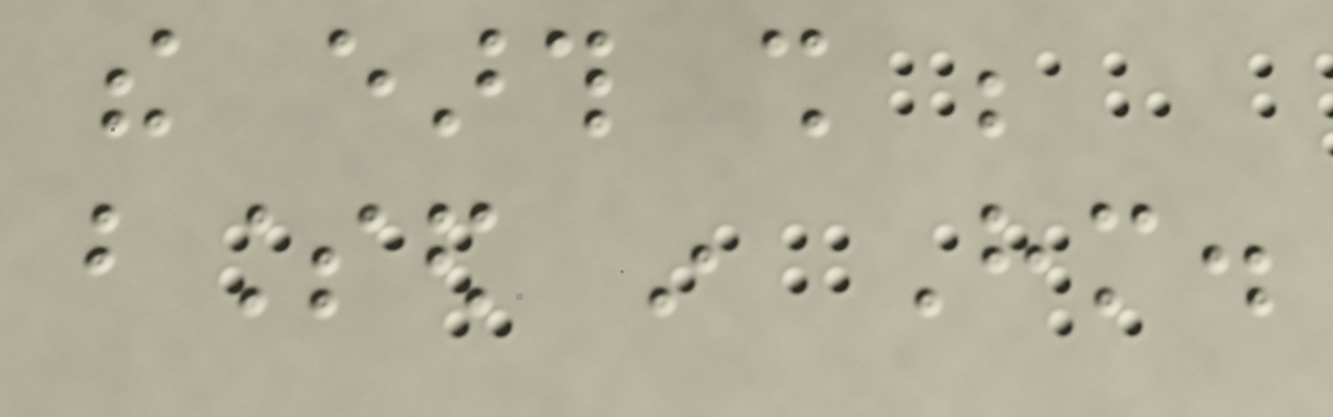the earth shall be
blessed in Him.
